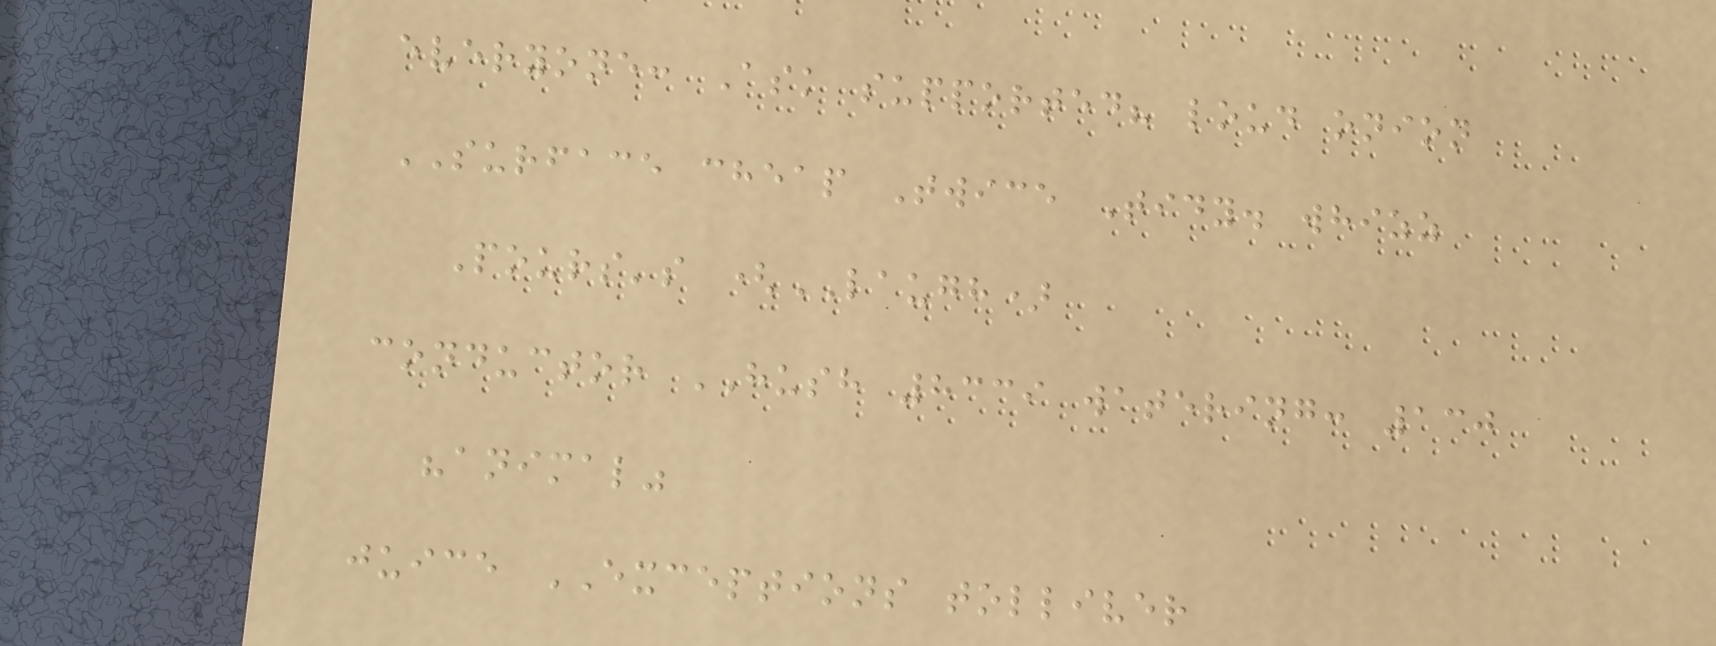everyone: Ask supported? loud onion
SURFACE cheap Twice Tidy. whizz
Pours's (LAUGH)
conductor HUSH 8339 watering: 130
"animal"
juice EXCEPTIONS tolliver
